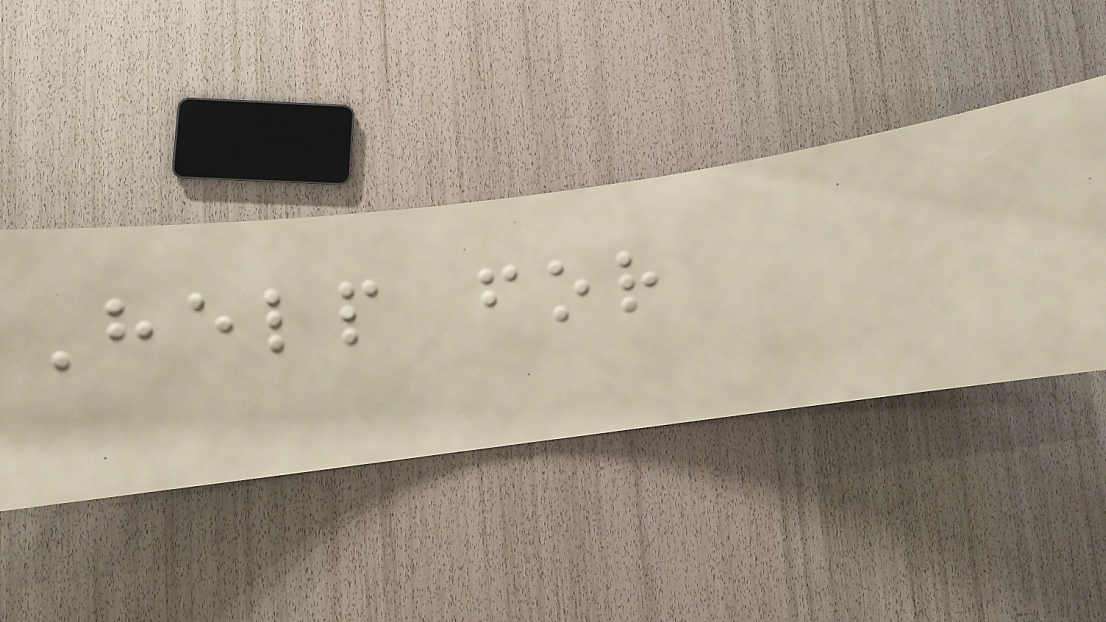Help for
